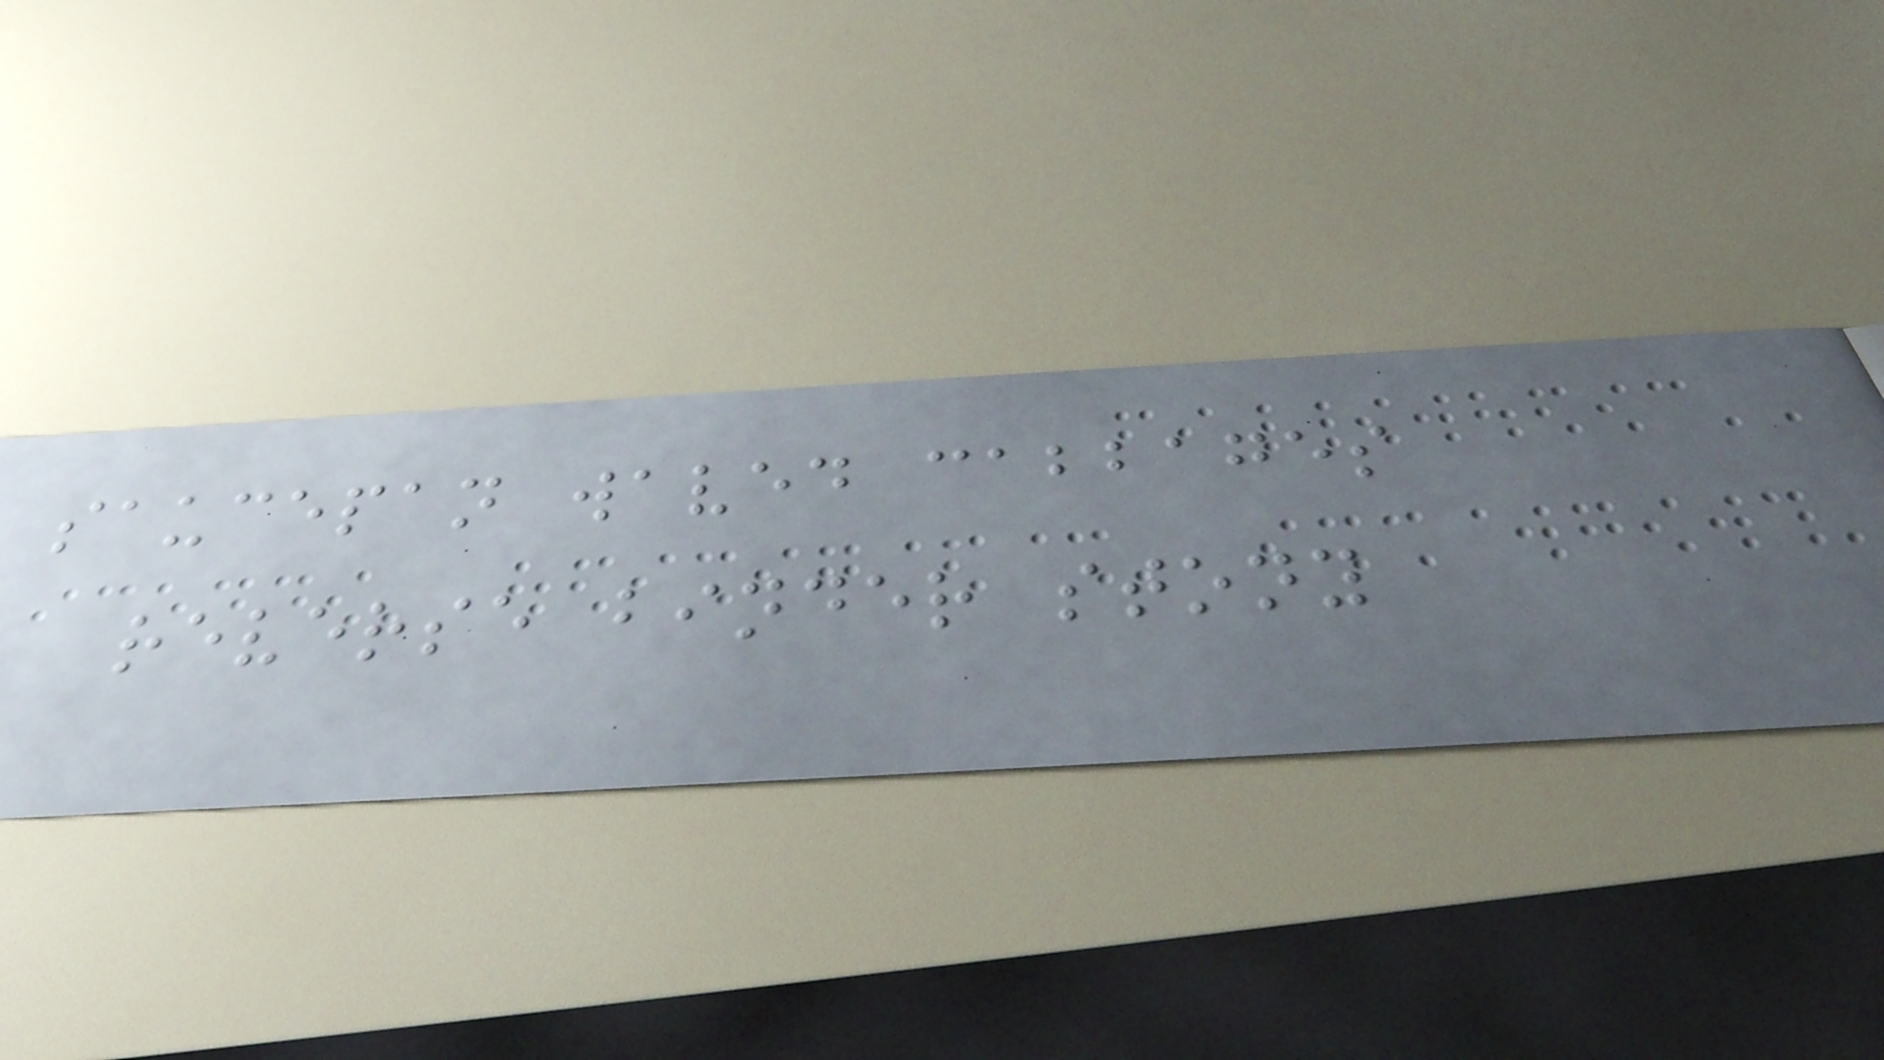saucepan waved cabbages
reverse binder stony
